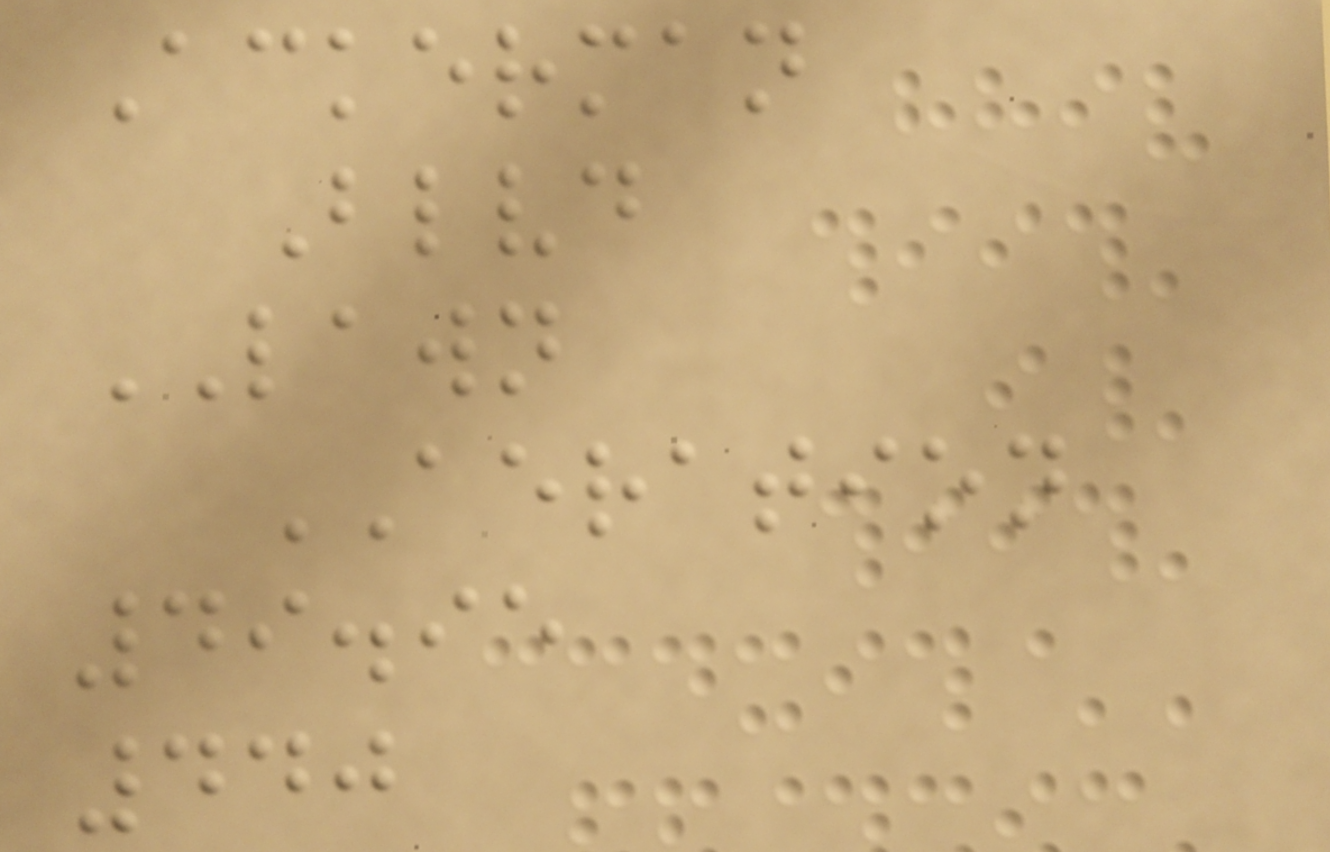Ackerman
Blvd
LAWN
AERATION
49.95
440
